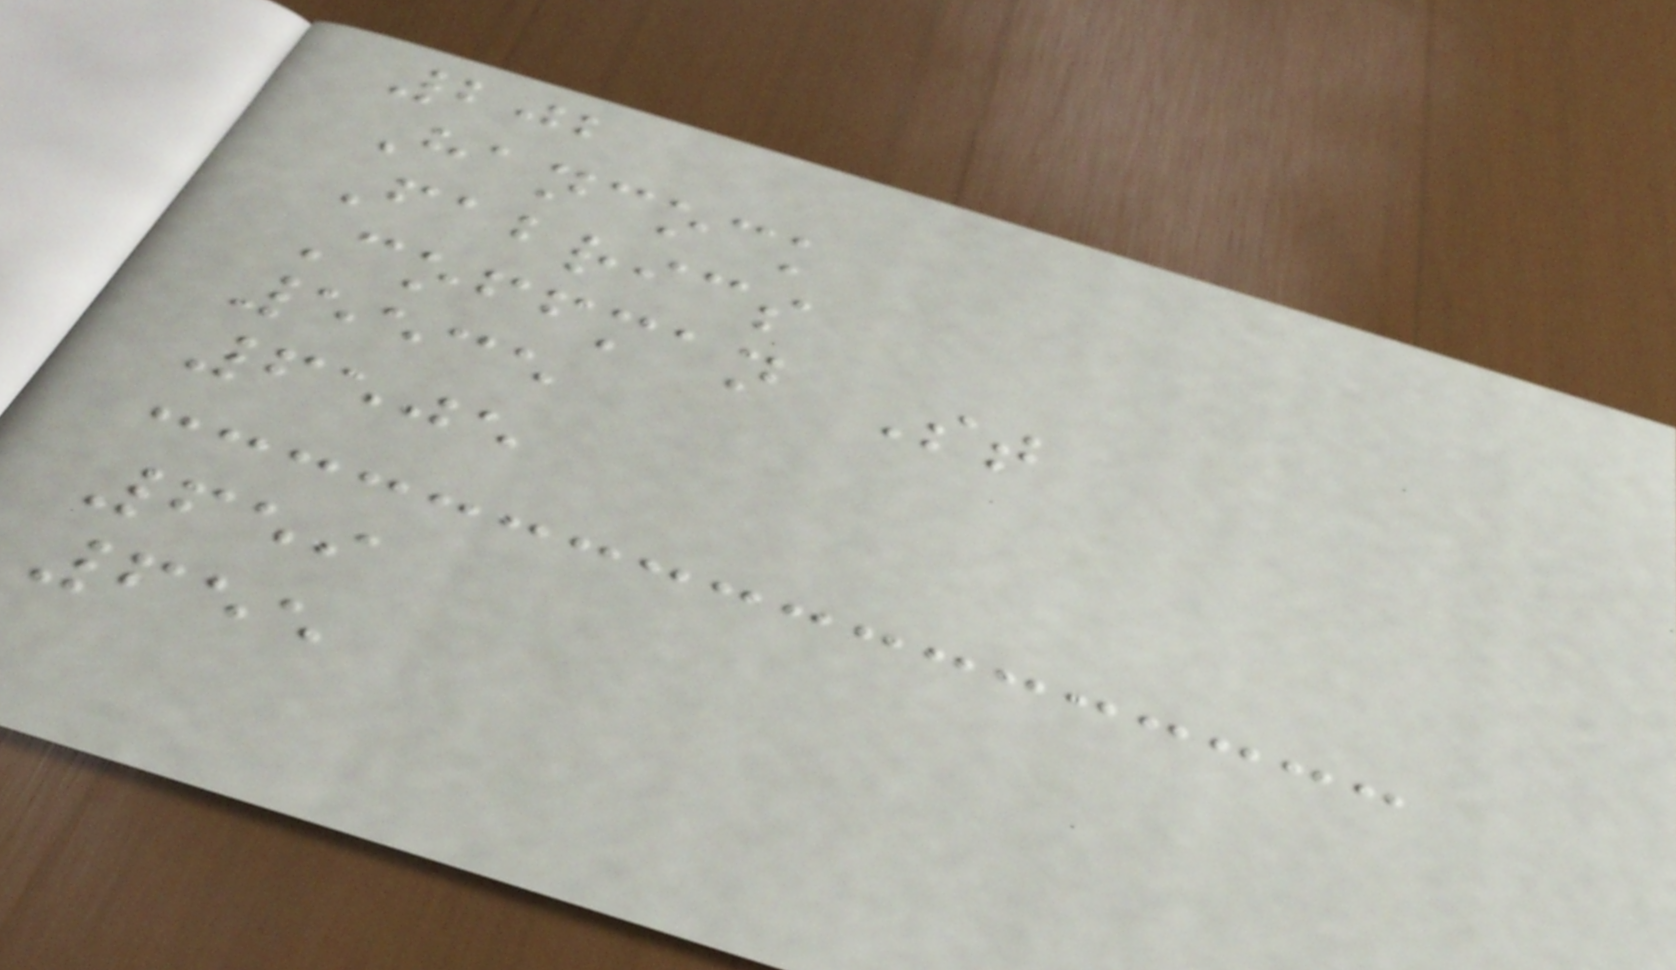202
Hancock
Fabrics
Coffman St
5535
6505
659
655
